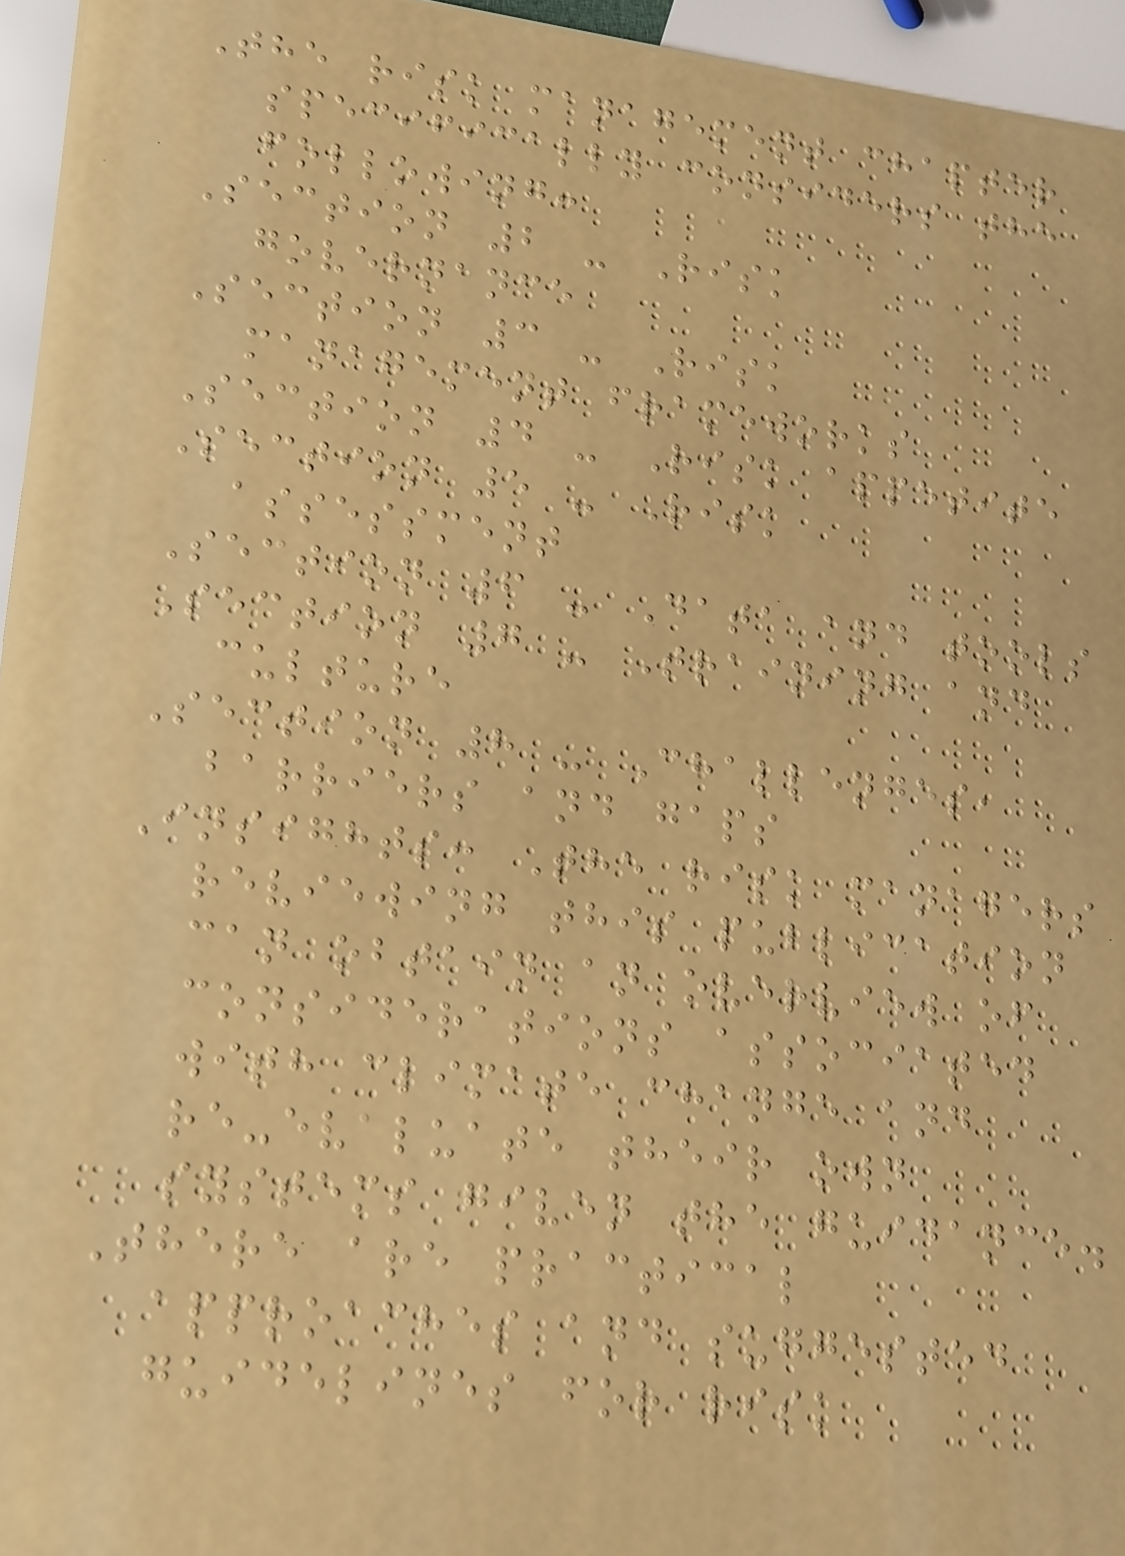The risk management chapter
specifically considers the
following:
Section 2 - Risk
governance
Section 3 - Risk
management frameworks
Section 4 - Risk appetite
Section 5 - Risk
assessment
Section 6 - Data and tools
Section 7 - Training and
culture
Section 8 - Challenges,
barriers and gaps
Insights: The risk managers
reviewing this publication
can obtain an overview of
considerations associated
with climate change and
re-evaluate their own
systems given the guidance.
There are practical
approaches and suggested
guidelines for risk
